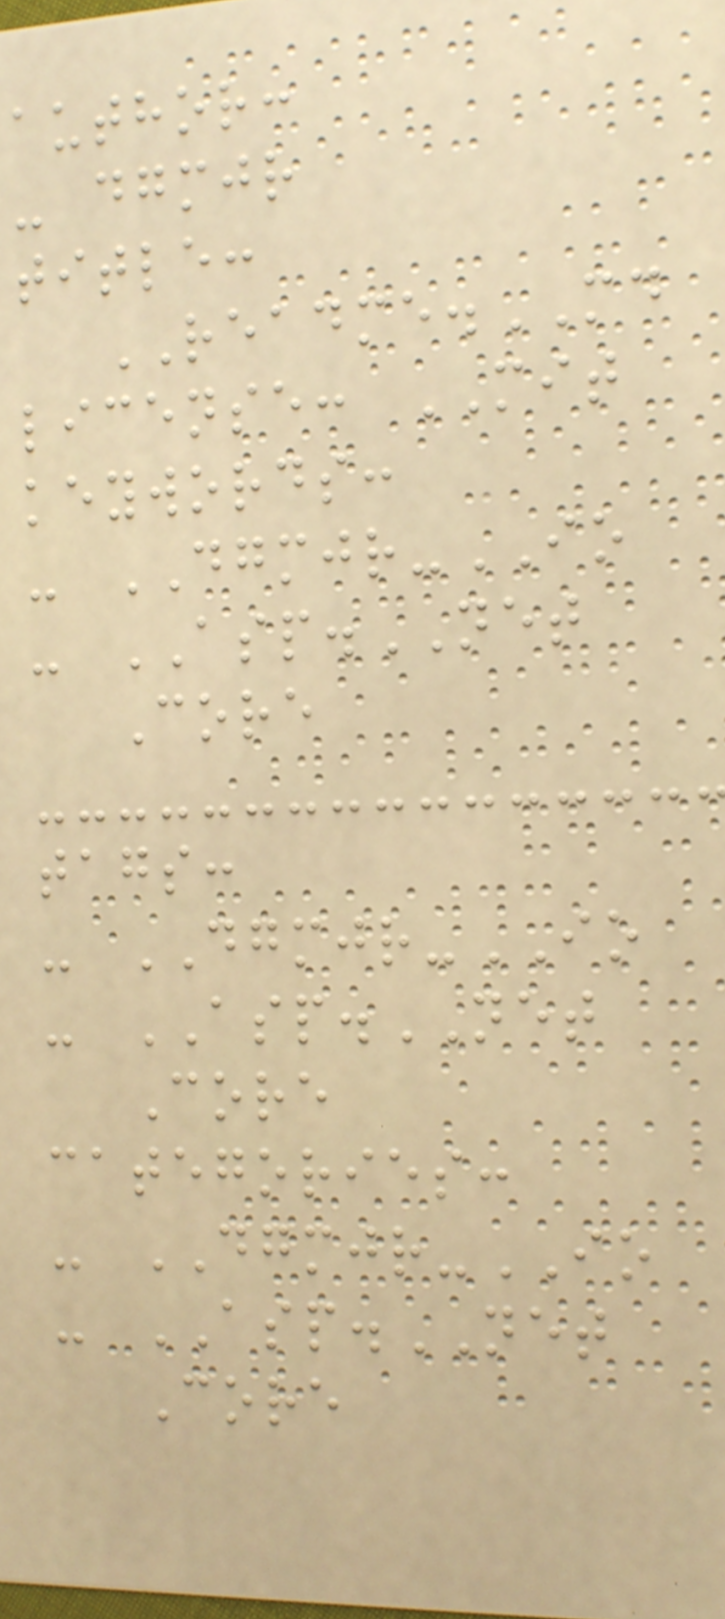author:
- dgmjr
title:
README.MD
license: MIT
keywords:
- DGMJR-IO
- ASP.NET
Core
tags:
- DGMJR-IO
- ASP.NET
Core
categories:
- DGMJR-IO
- ASP.NET
Core
